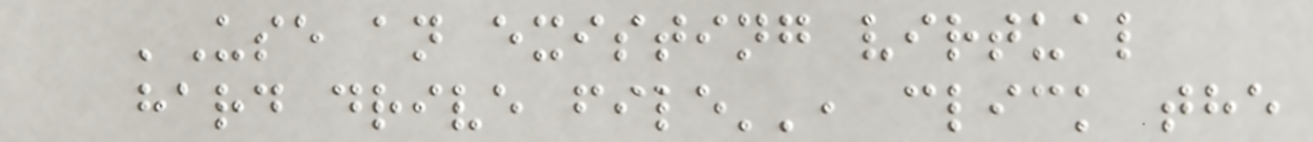'Use an existing virtual
hard drive file'', click the
